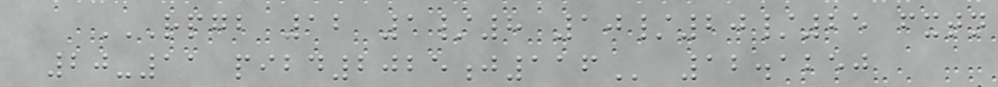RPGB 12 1/8 10/20/25 FXTN
20-11 PIBD2025J116 12.1250
